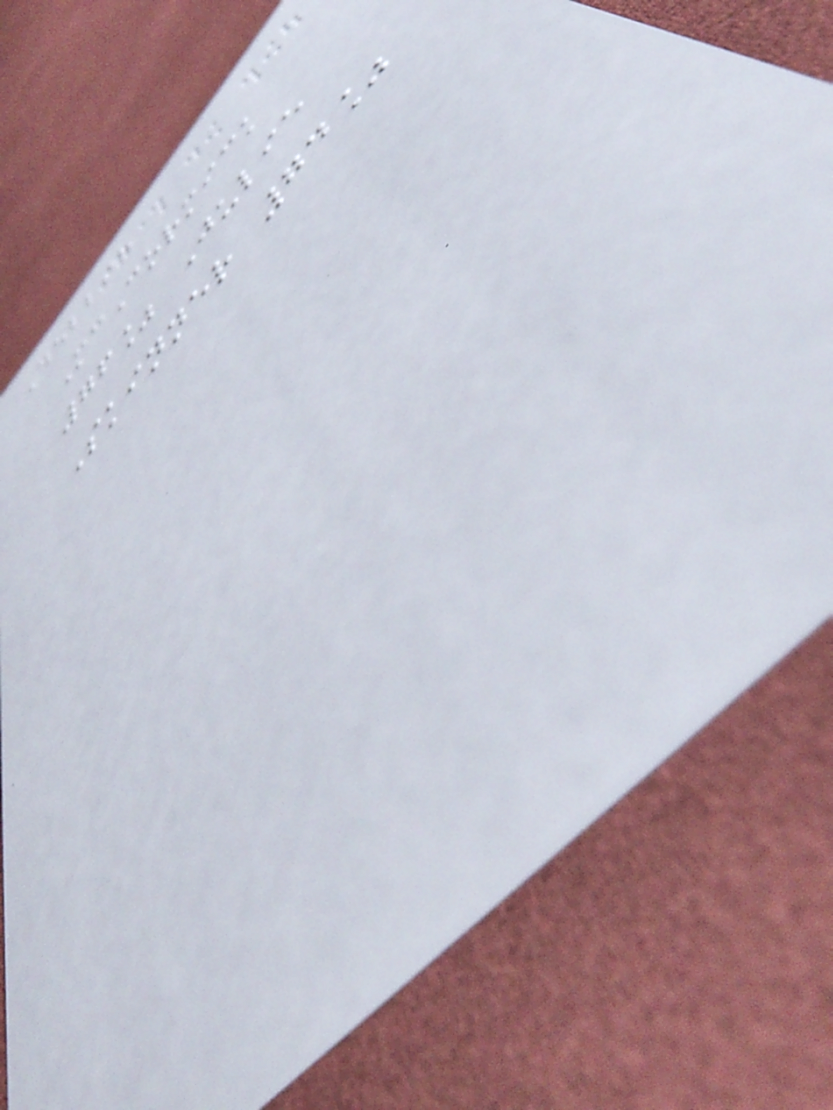Debbie
McCormick
76% Julie
Skinner 74%
